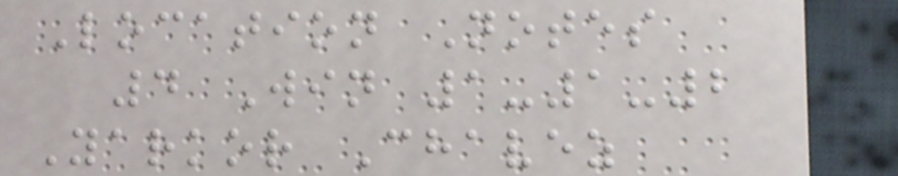Location Notes
4 Win 1-1-2
Yarkor Chavez
